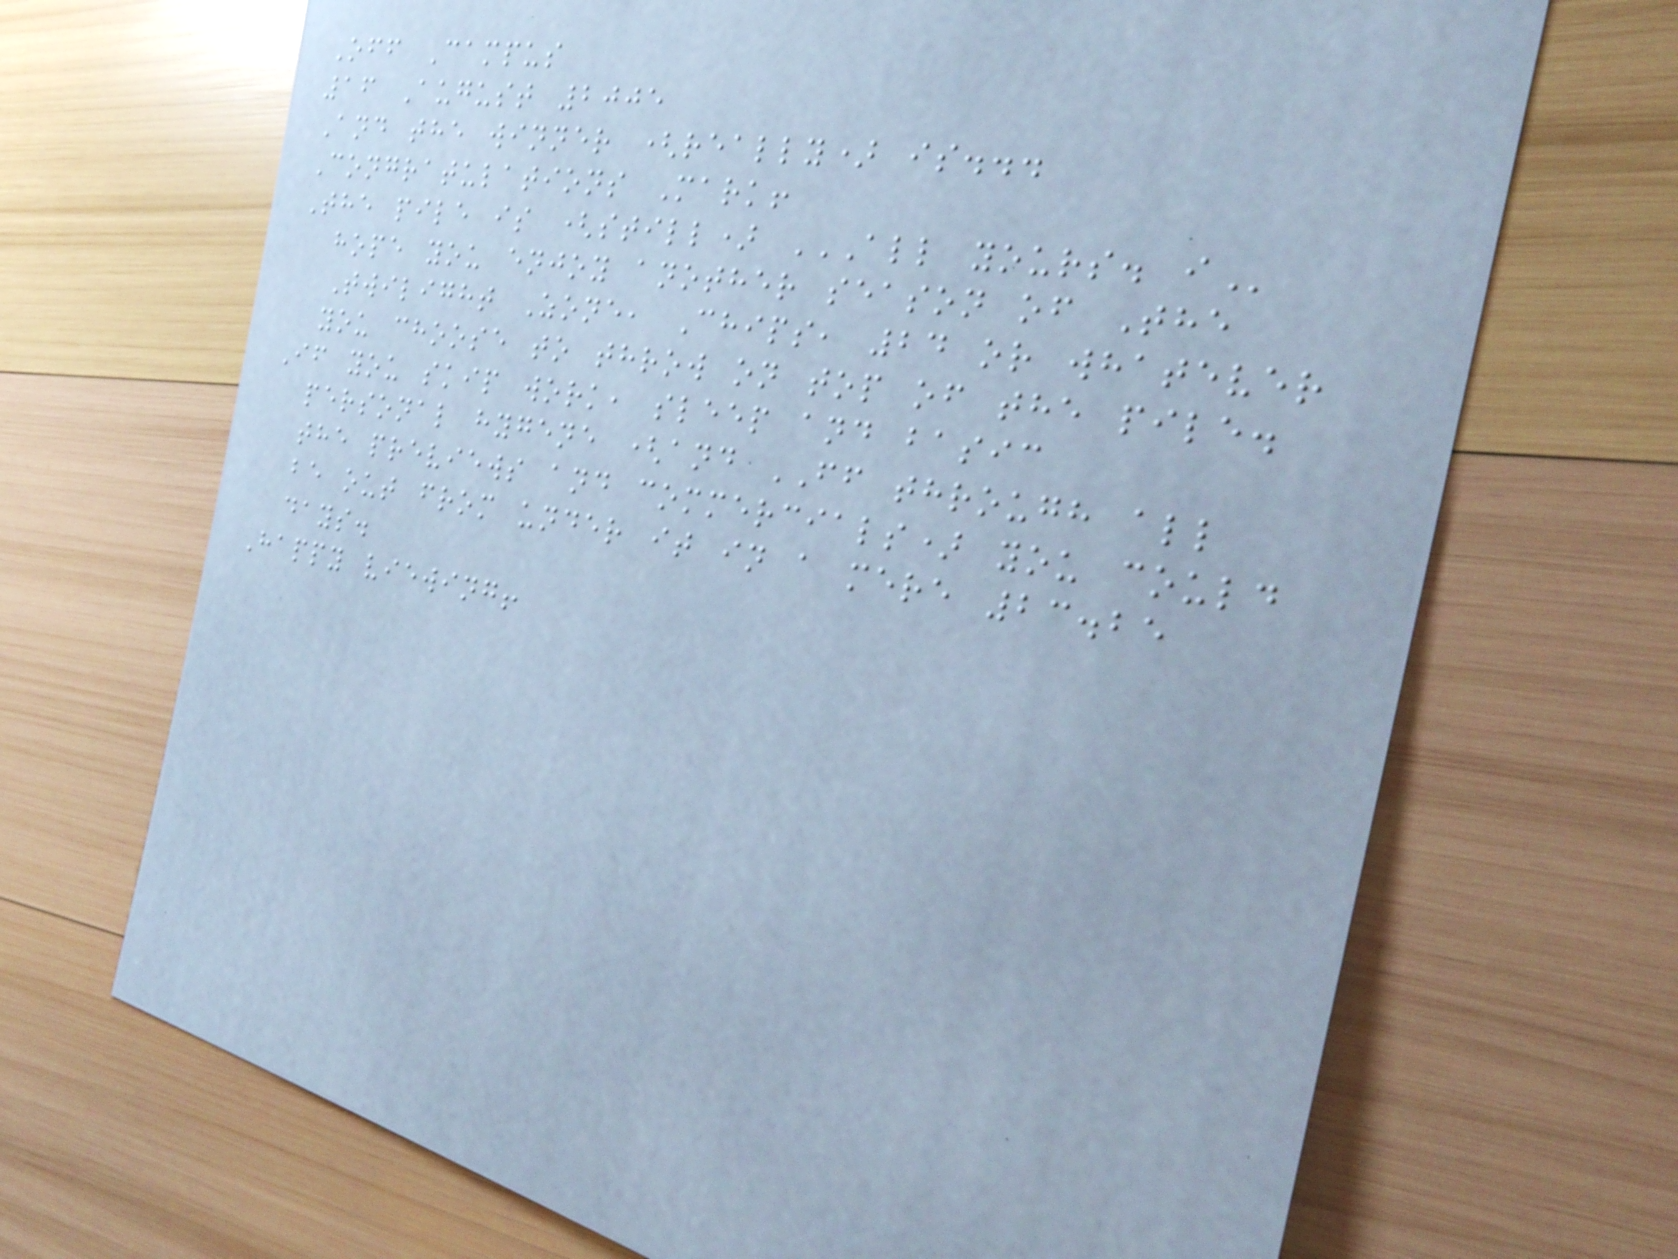Off Campus
16 August 2005
And the winner (really) is...
Congratulations Mark!
The pile is (still) ALL YOURS. I
hope you enjoy another season of The
Twilight Zone, Chips, 24 or whatever
you choose to throw on top of the pile.
If you skip work, sleep and basic
personal hygene (and FF through all
the previews and commercials) you could
be out from under it in a mere 23.25
days.
Happy viewing!
